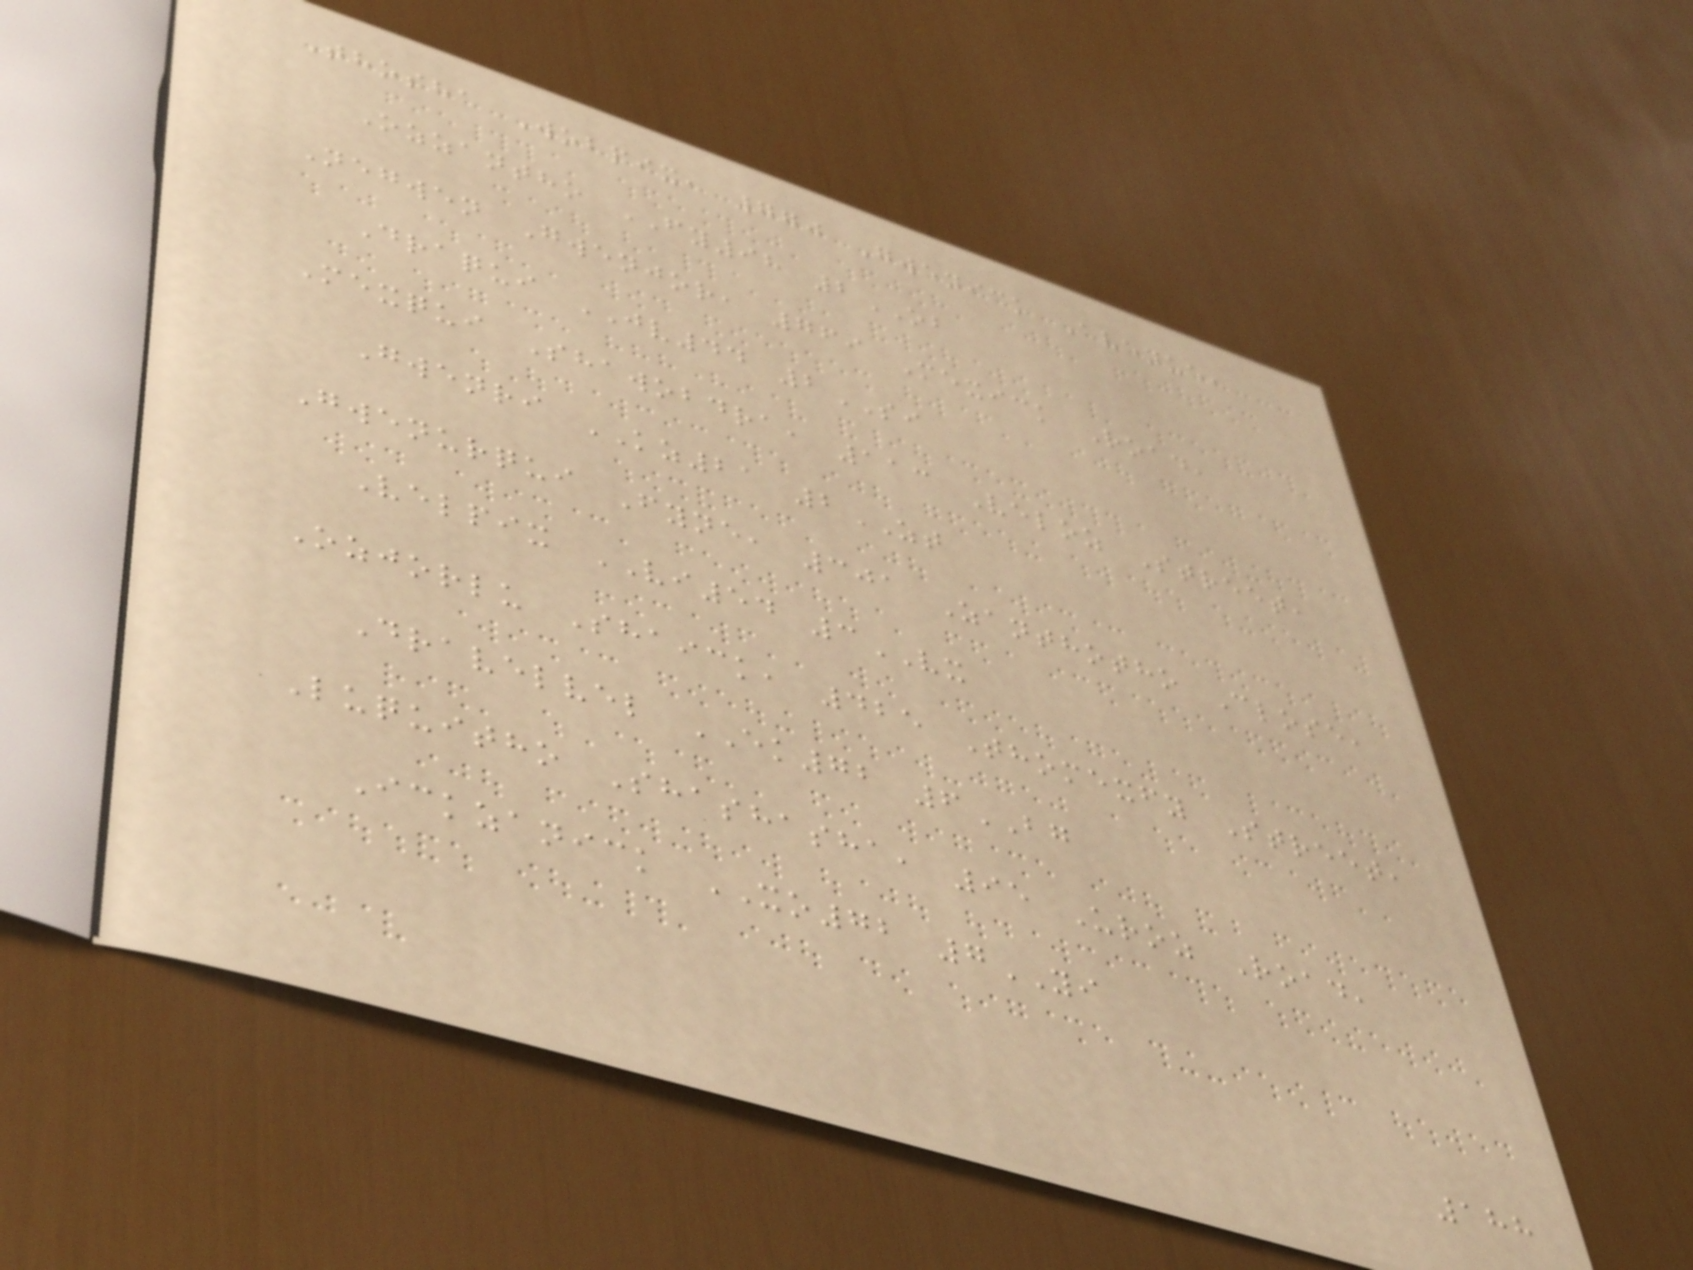Thosha Wobpix, 770 Gwenick Avenue,
Ozzantho FY98 2OB
Negwen Gwenjor, 769 Mexick Road,
Draqui JV44 2SI
Mexqui Shawobdra, 113 Veloz Street,
Gwenri KZ21 2ZT
Gwenurqui Fyne, 301 Zanthotho Close,
Velpix VI54 3VX
Ozjorlu Shaick, 425 Thomexfy Street,
Dravelvel EK72 6BG
Luquitho Shashasha, 95 Uroz Road,
Ickzanick XO72 7YI
188
